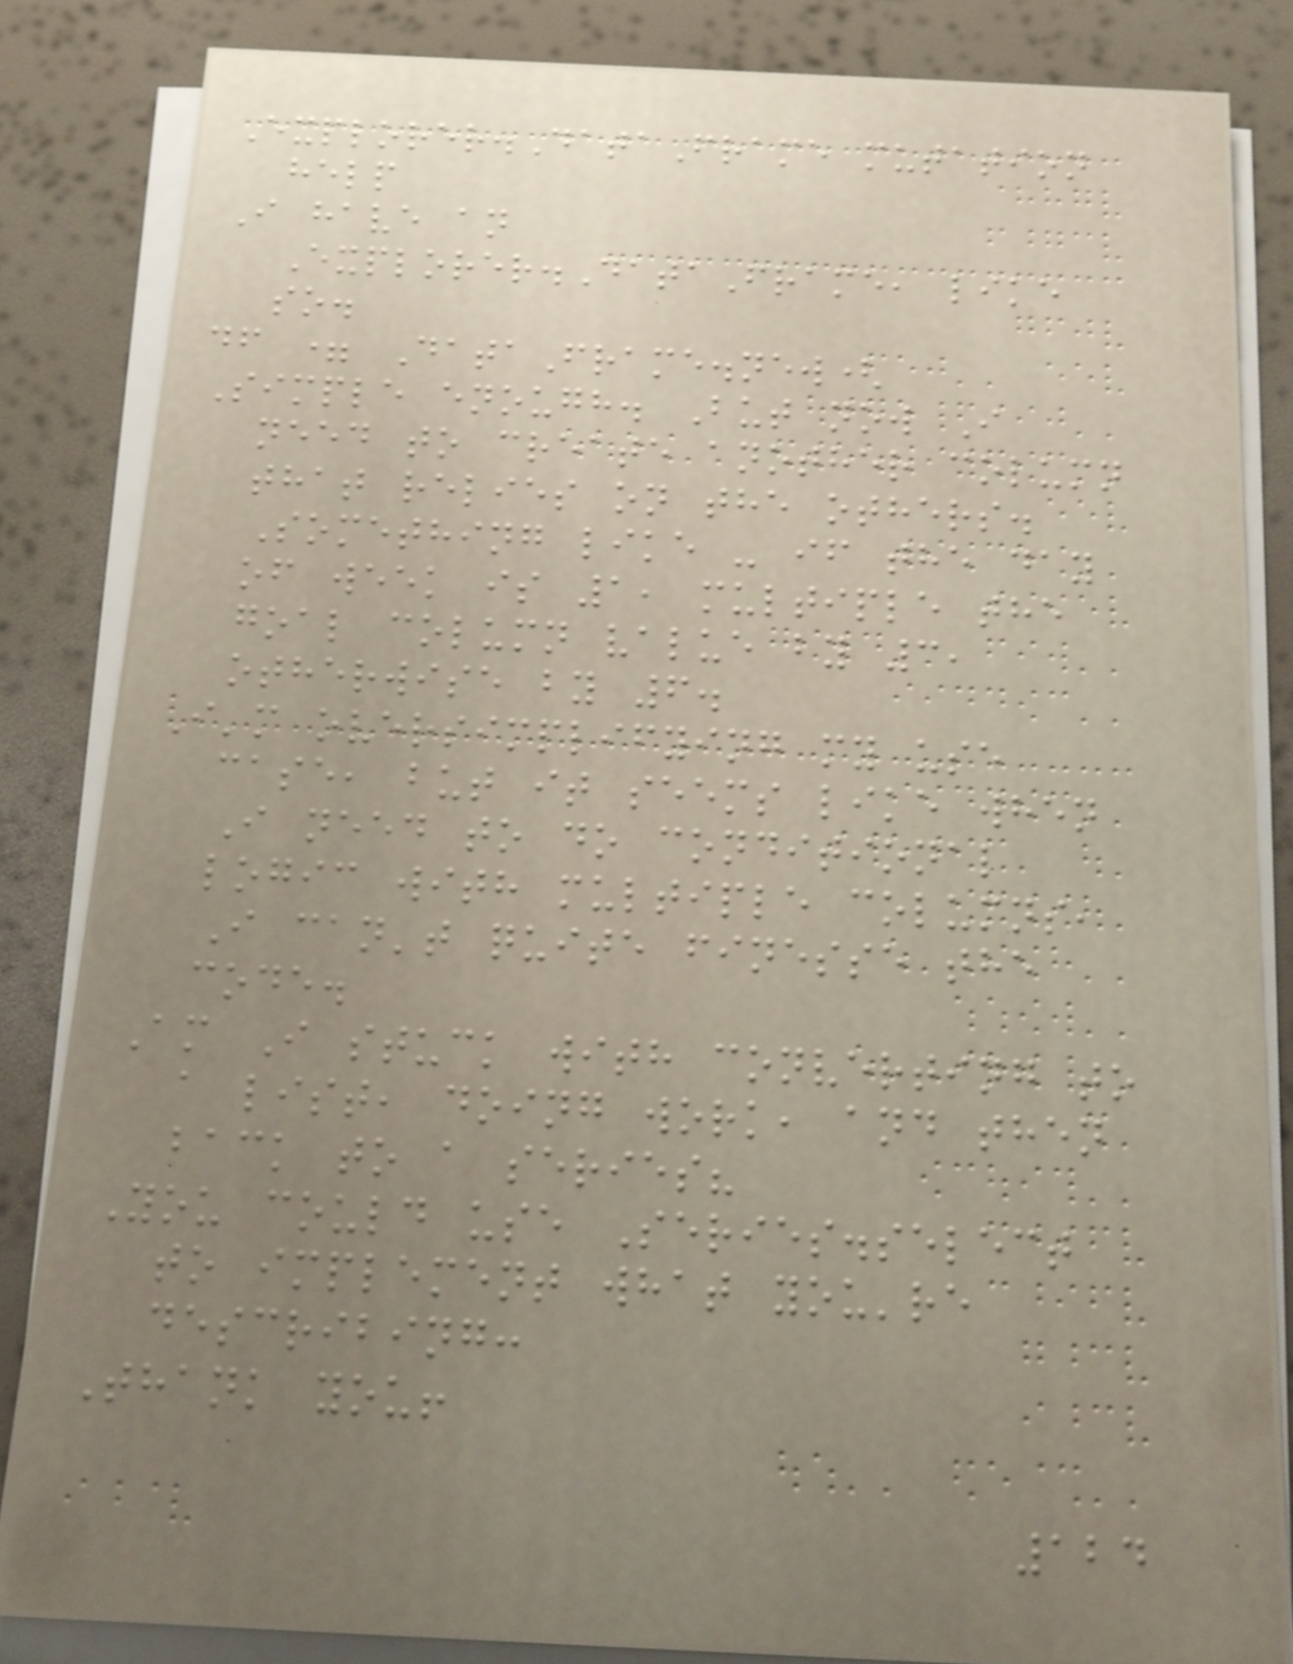Explorer.DataFrame mutation
help
I have an
Explorer.DataFrame, like
so.
df = DataFrame.new(
Simple enough. But now I
need to create another column
that relies on the others.
Something like - if the day
of week is 1, multiple the
goal column value by 3,
otherwise by 6.
I'm oversimplifying my use
case, but it seems like when
I need to do conditional
logic with multiple columns,
I can't quite finesse the
code.
Am I stuck with converting to
a list, doing work, and then
back to a series?
You could use Series.select
to implement what you're
describing:
Thank you!
124
